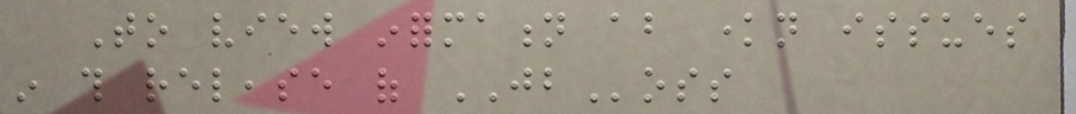To view information about known issues
in this release of JBoss
